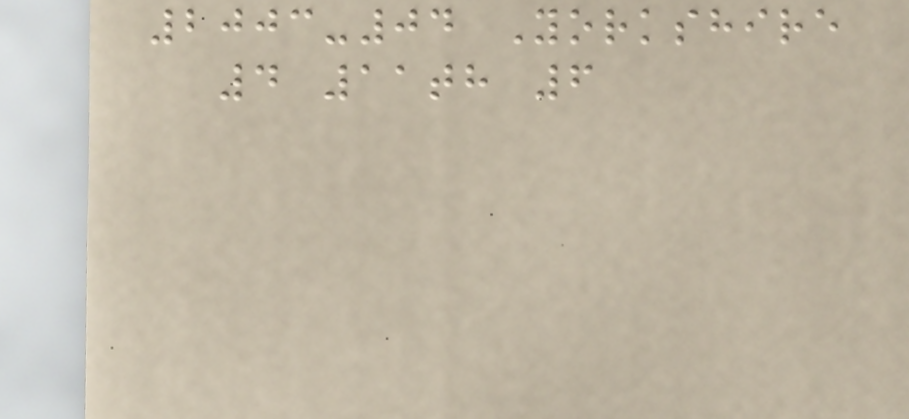2003-04 Yorkshire
4 11th 6
